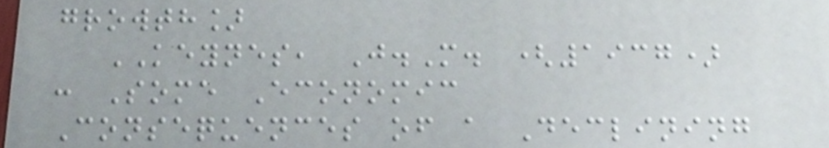growth]
KEYNES, J.M. (1937)
: Some Economic
Consequences of a Declining
